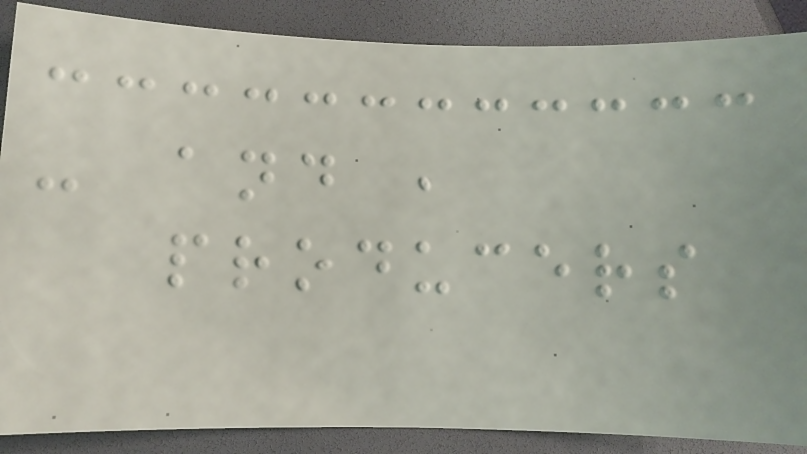- and ,
producers
